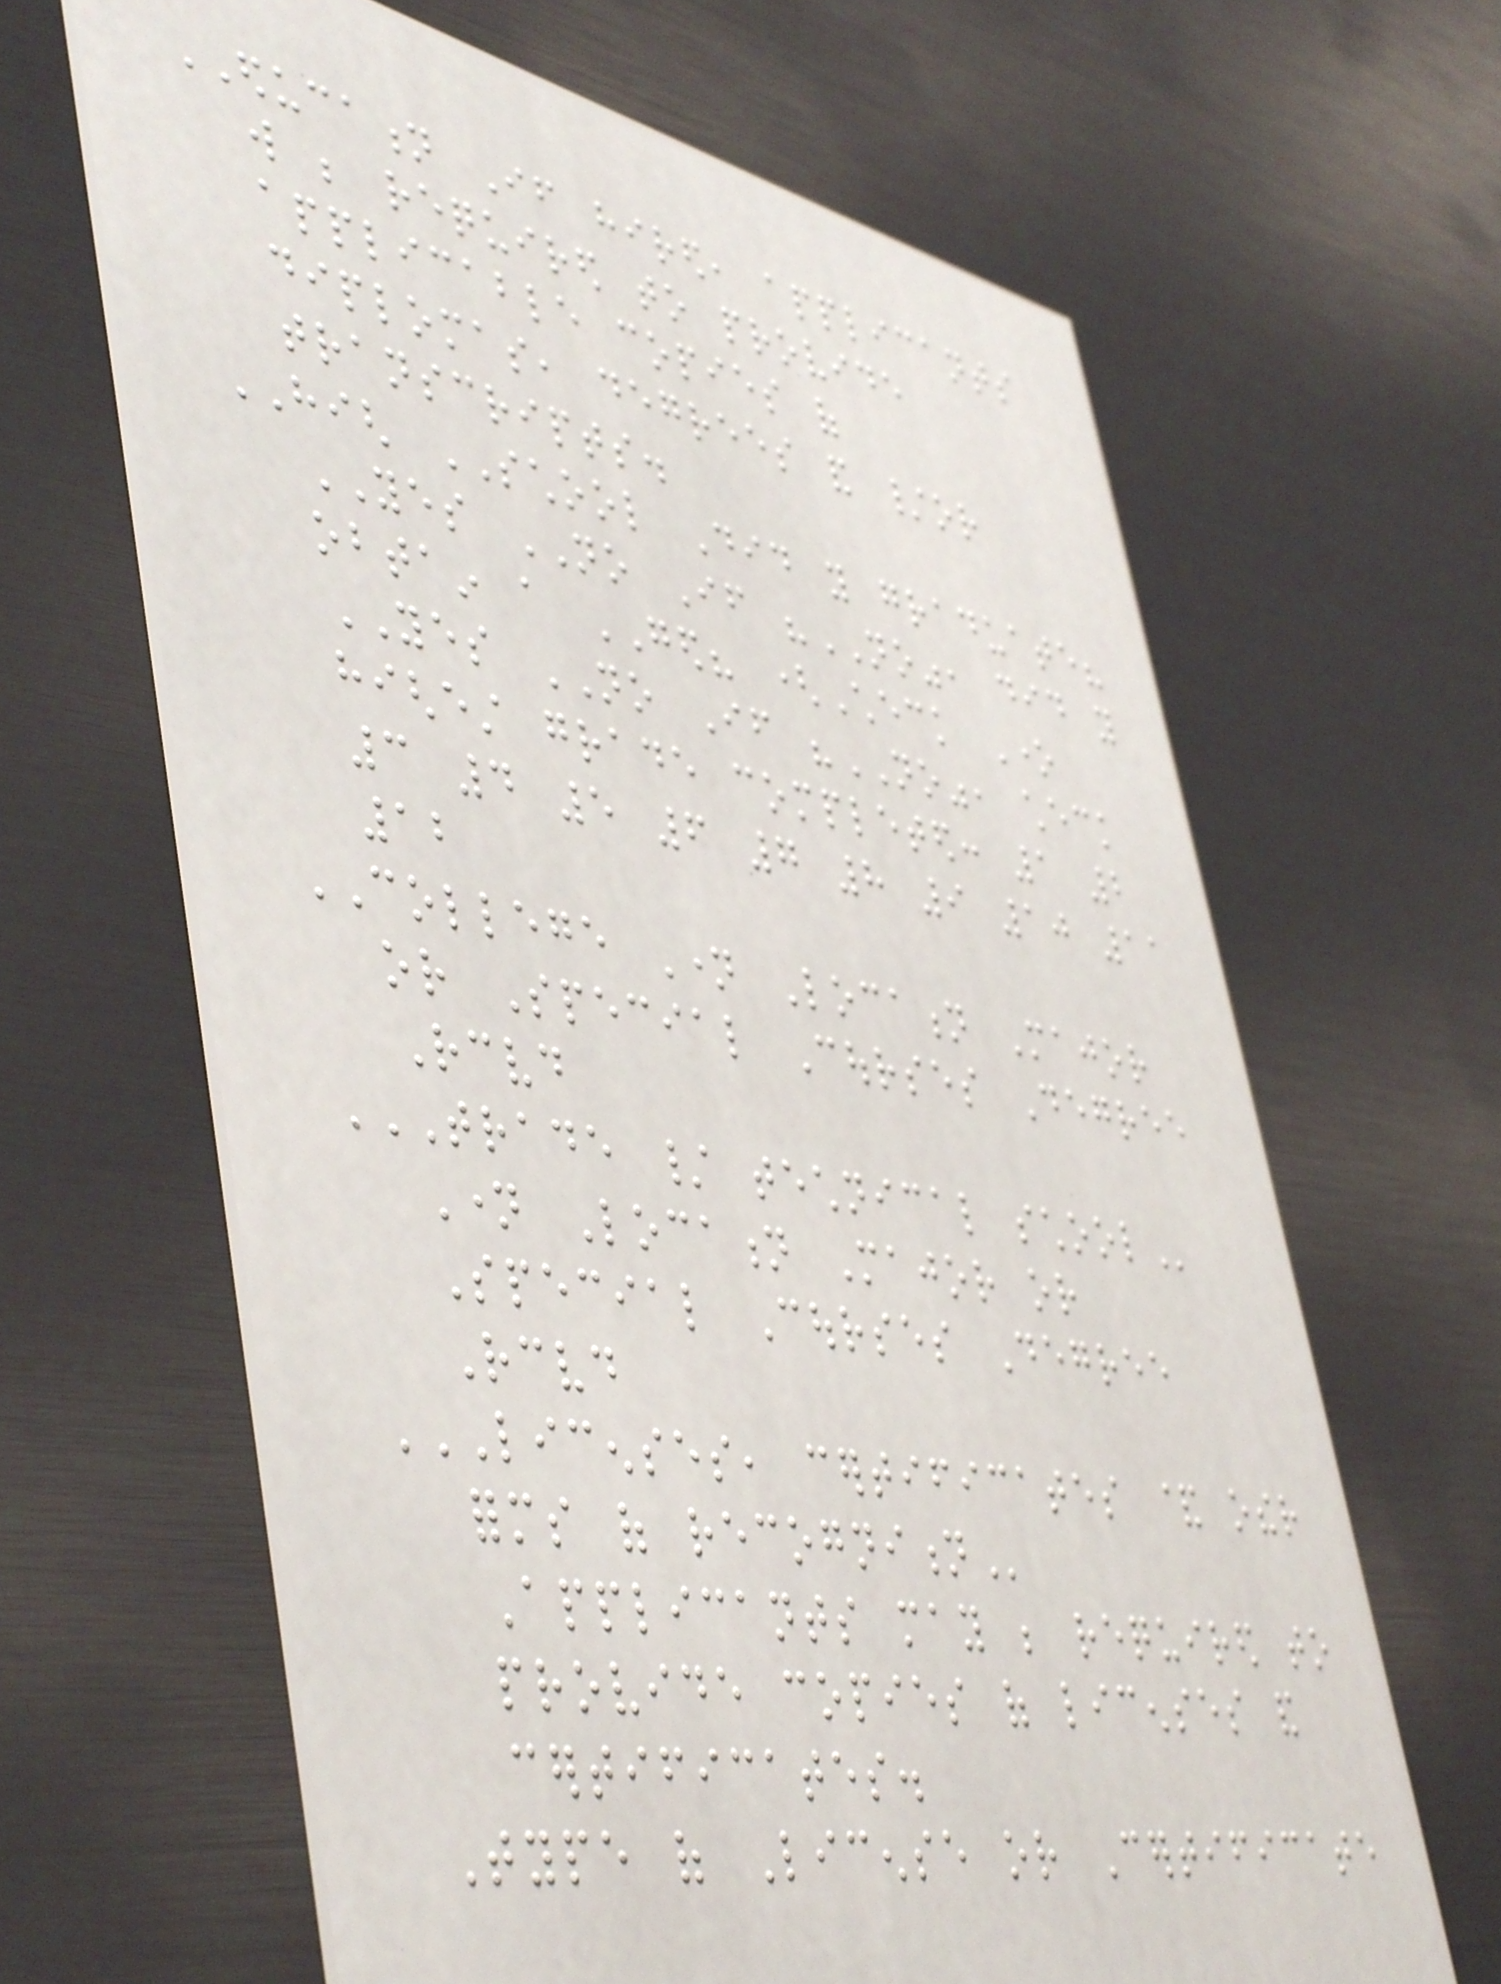EDUCATION If hired, applicants
will be required to provide
applicable copies of
diplomas, degrees and /or
transcripts.
HIGH SCHOOL Did you graduate?
YES NO If "NO", did you
obtain a GED? (Check One
YES NO If "NO", check
highest grade completed: 1 2
3 4 5 6 7 8 9 10 11
12
COLLEGE Name Location Major
or Special Courses Degree
Received
TRADE / TECHNICAL SCHOOL
Name Location Major or
Special Courses Degree
Received
LICENSES, CERTIFICATES & OTHER
FORMS OF RECOGNITION
Applicants may be required to
provide copies of licenses and
certificates.
Type of License or Certificate
